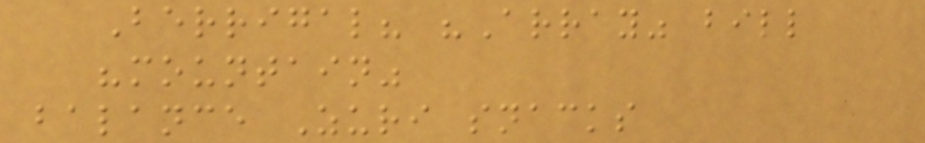Berrigal? "Array" bill
"mountain"
balance Zuri snacks
